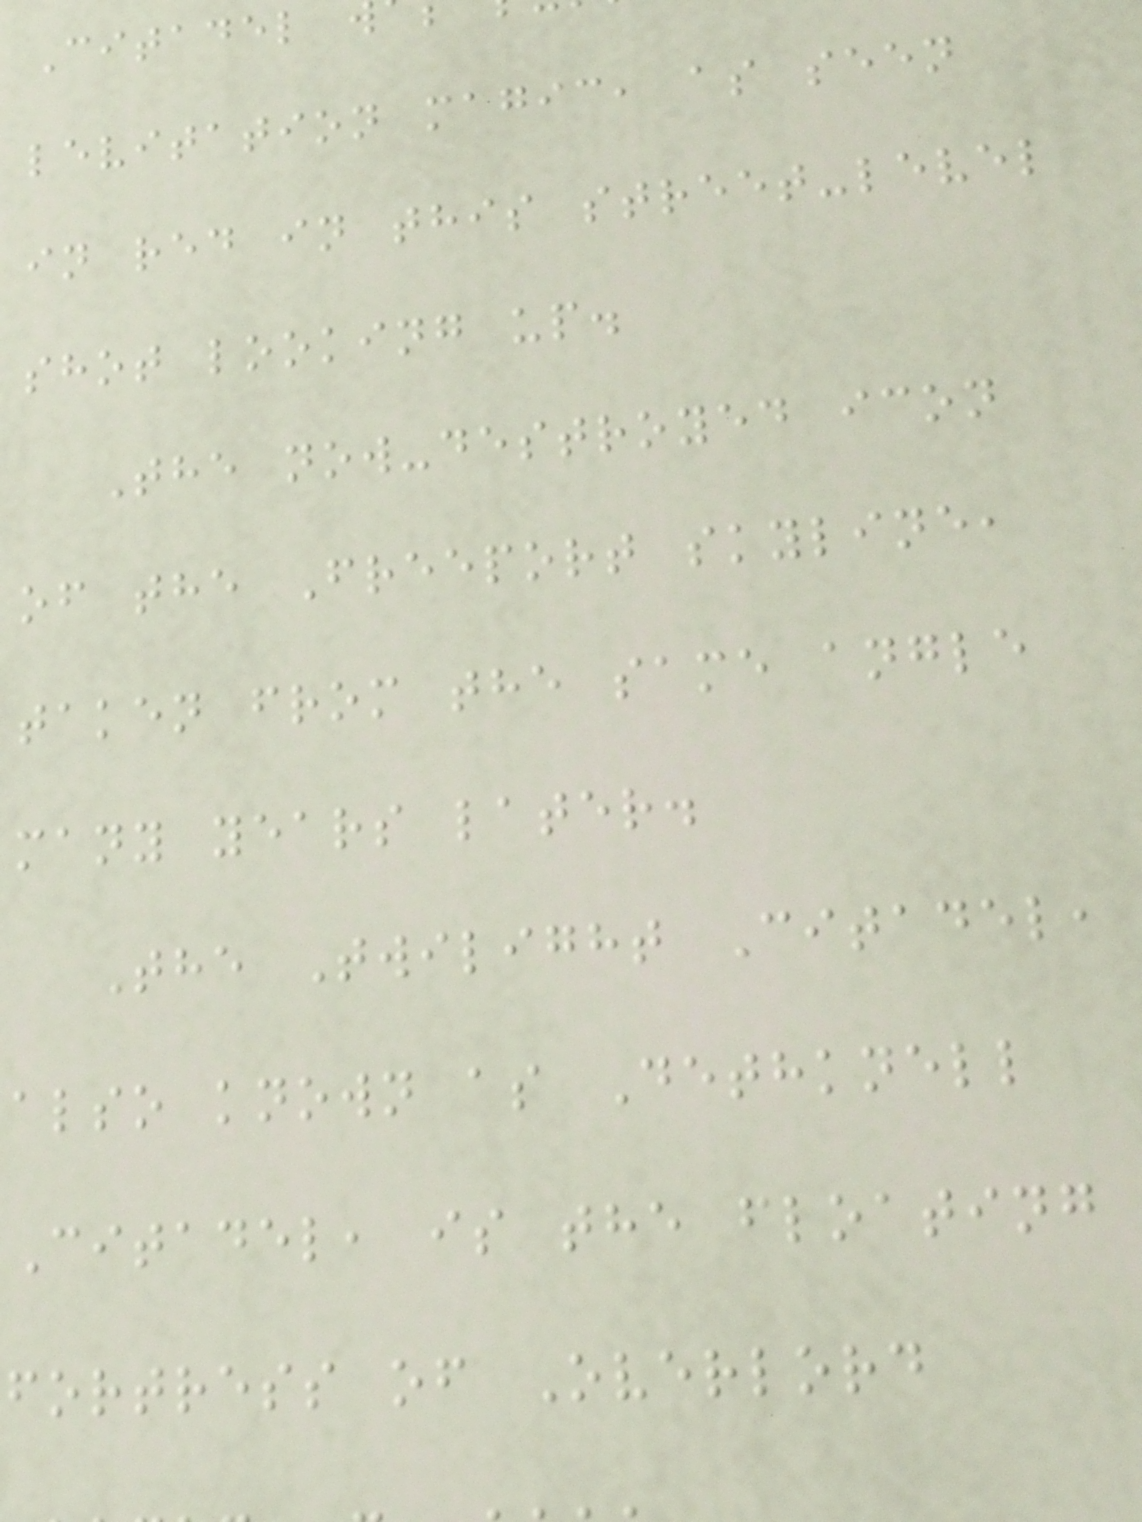Citadel
levitation magic, as seen
in red in this street-level
shot looking up.
The now-destroyed icon
of the Freeport skyline,
taken from the same angle
many years later.
The Twilight Citadel,
also known as Dethknell
Citadel, is the floating
fortress of Overlord
